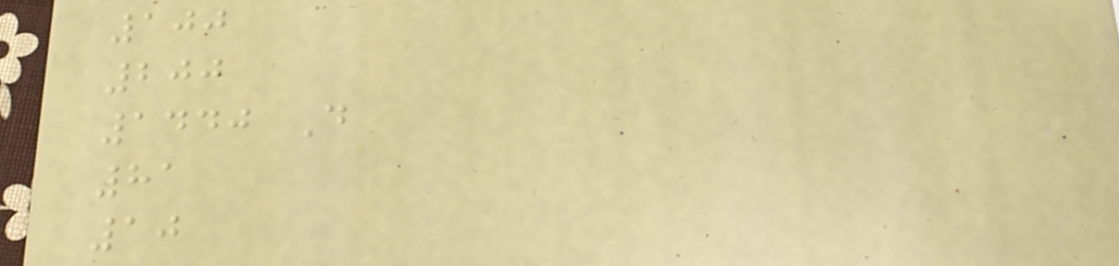100
200
1440 D
81
10
